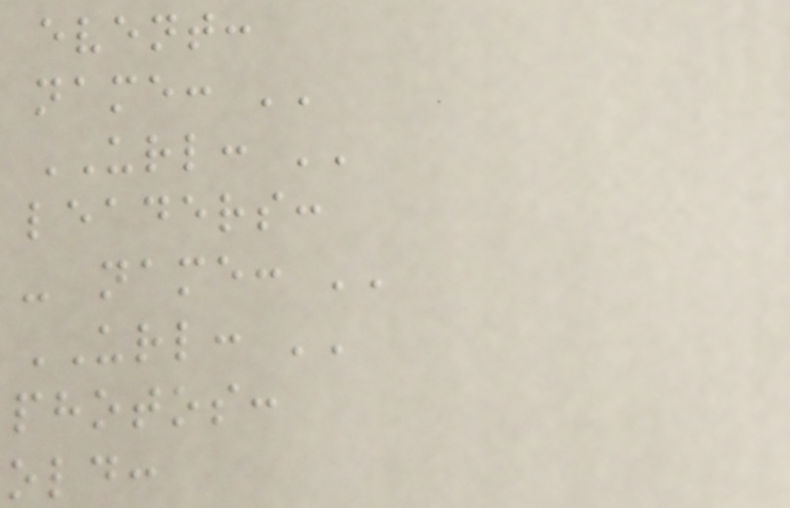event:
name: ''
URL: ''
leaders:
- name: ''
URL: ''
photos:
old:
